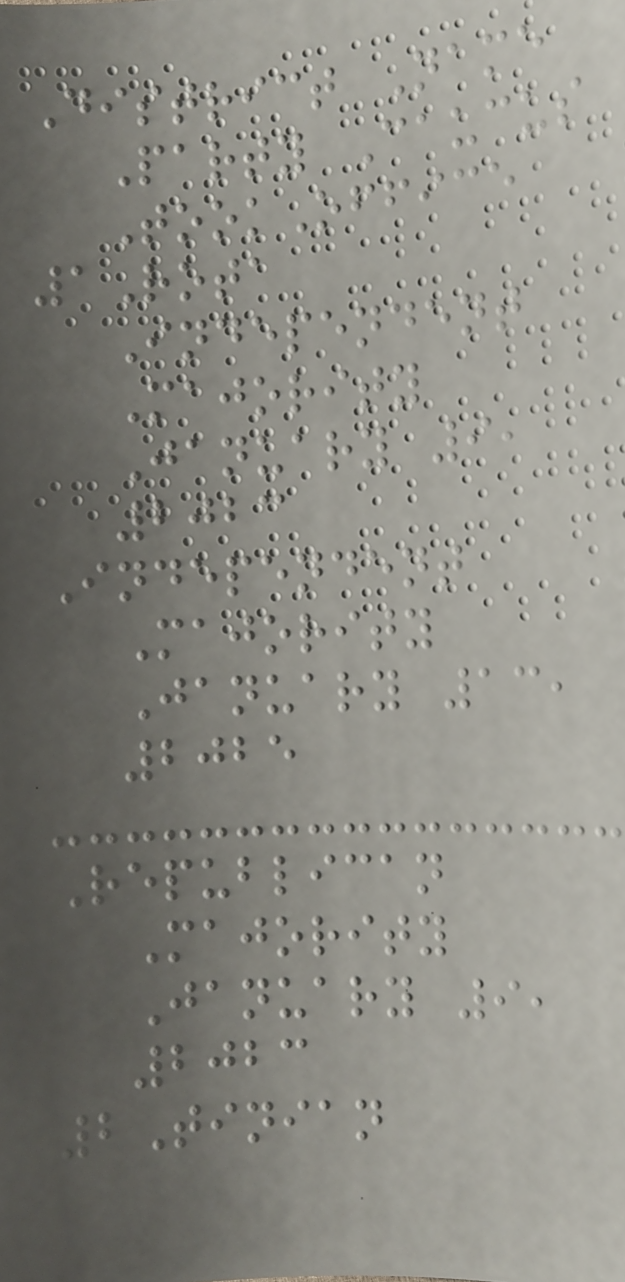District Name
Party Caucus
TookOffice
1Rota
Independent
Majority
January 9,
2023
Independent
Majority
January 13,
2025
Republican
Majority
January 9,
2023
2Tinian
